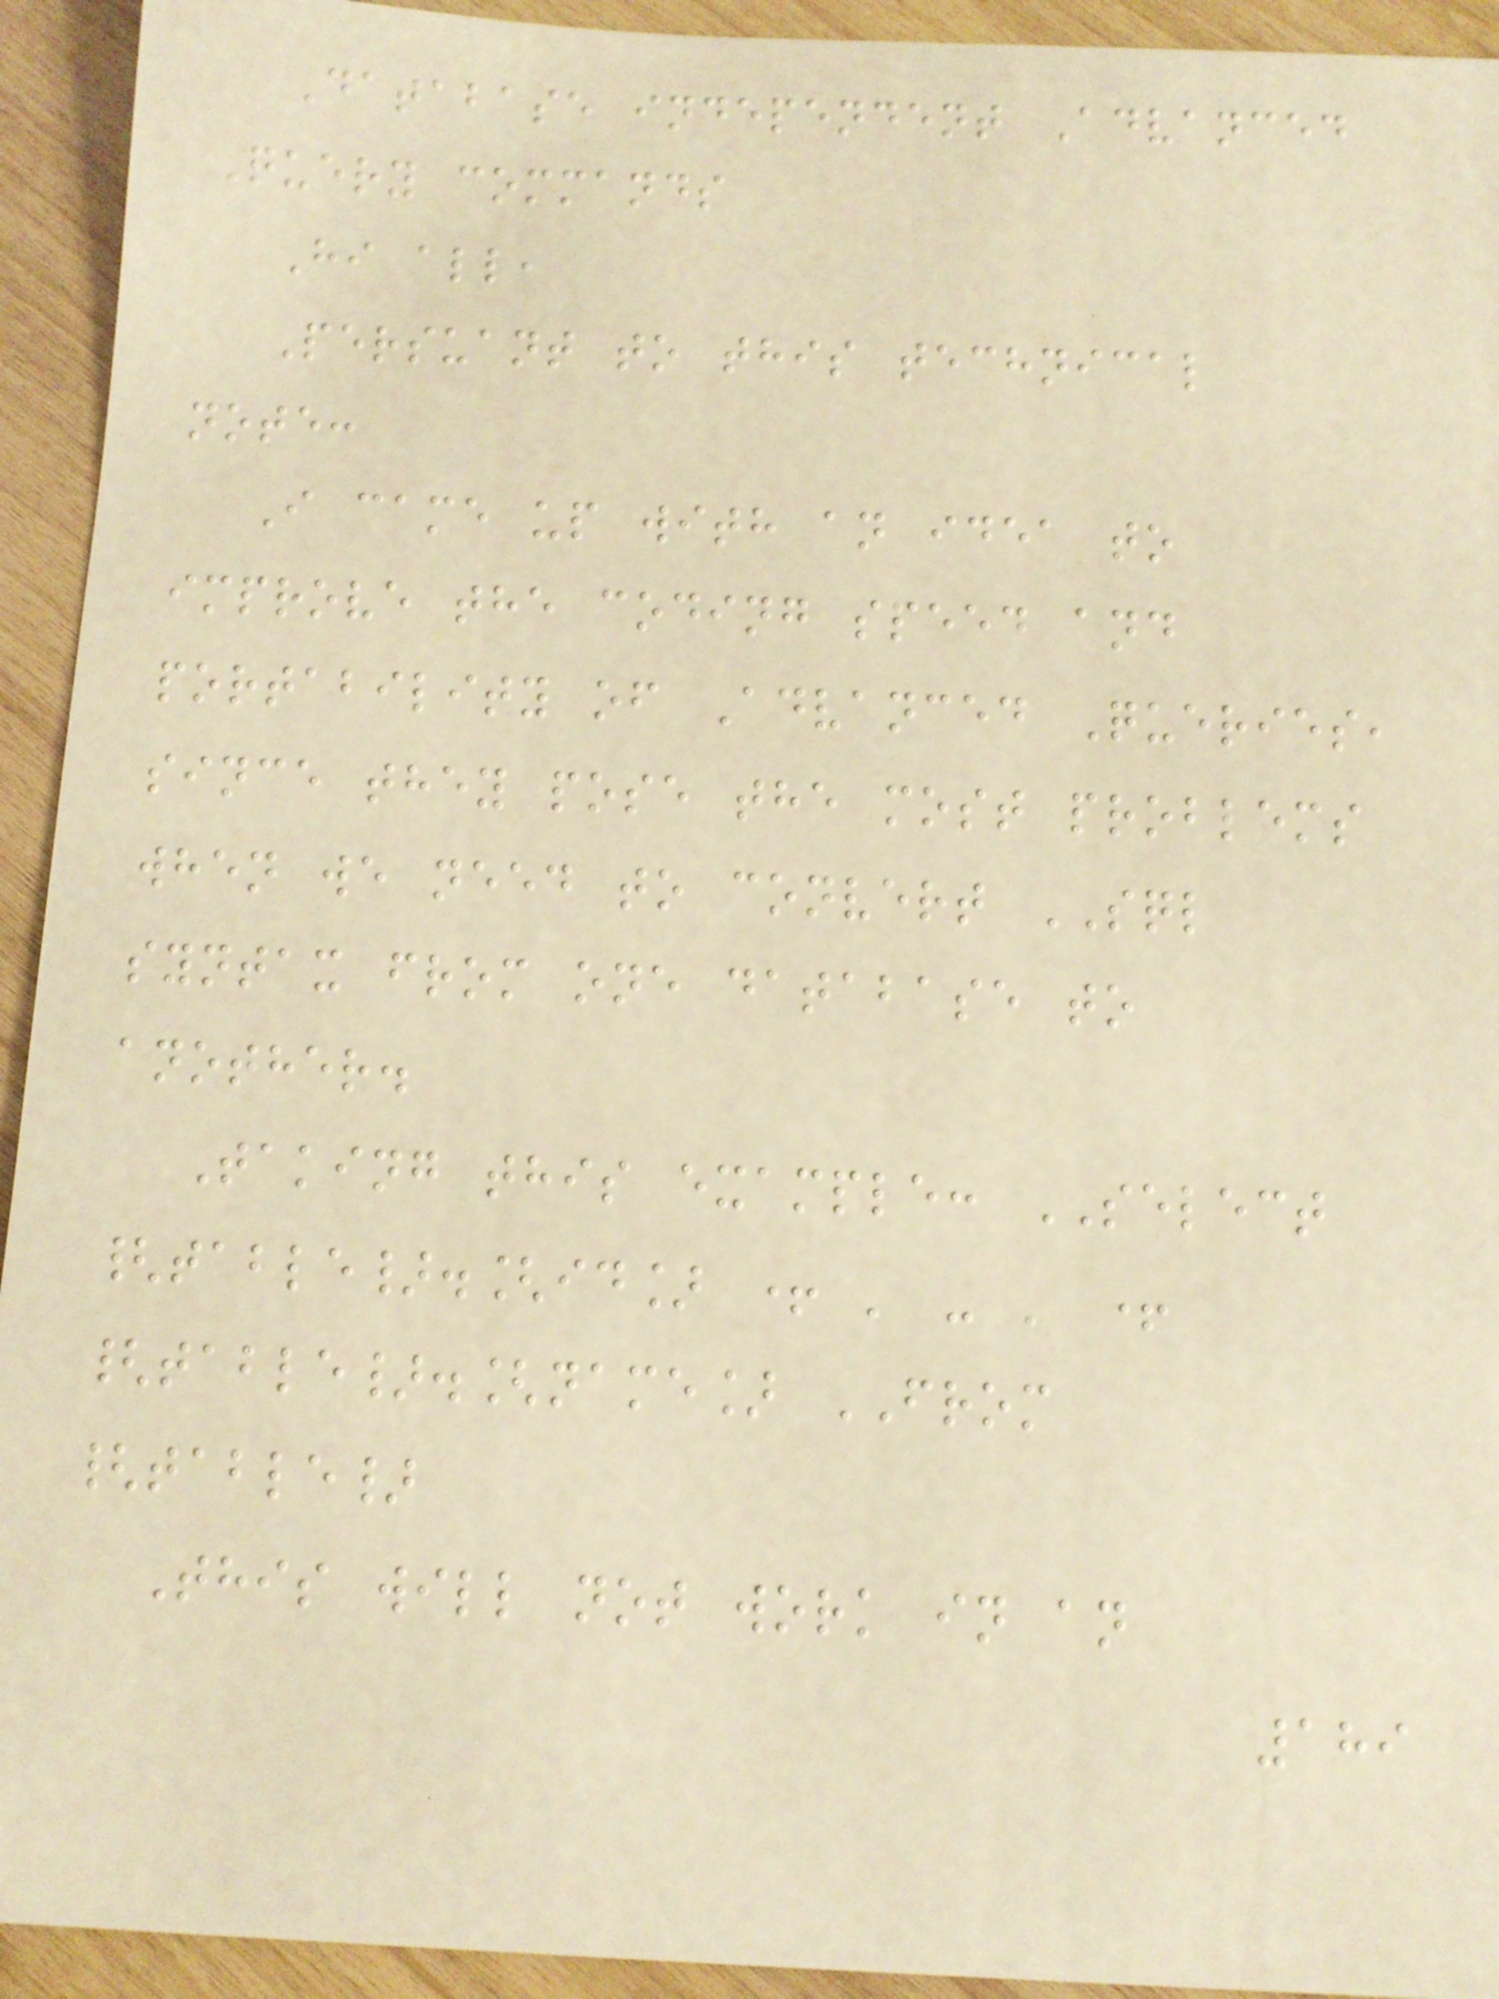Database independent Advanced
Query commands
Hi all,
Persuant to this technical
note:
I came up with an idea to
improve the coding speed and
portability of Advanced Queries,
since they pose the most problems
when we need to convert SQL
syntax from one database to
another.
Taking this example: SELECT
{table}.[id] + ' - ' +
{table}.[name] FROM
{table}
This will not work in an
189
